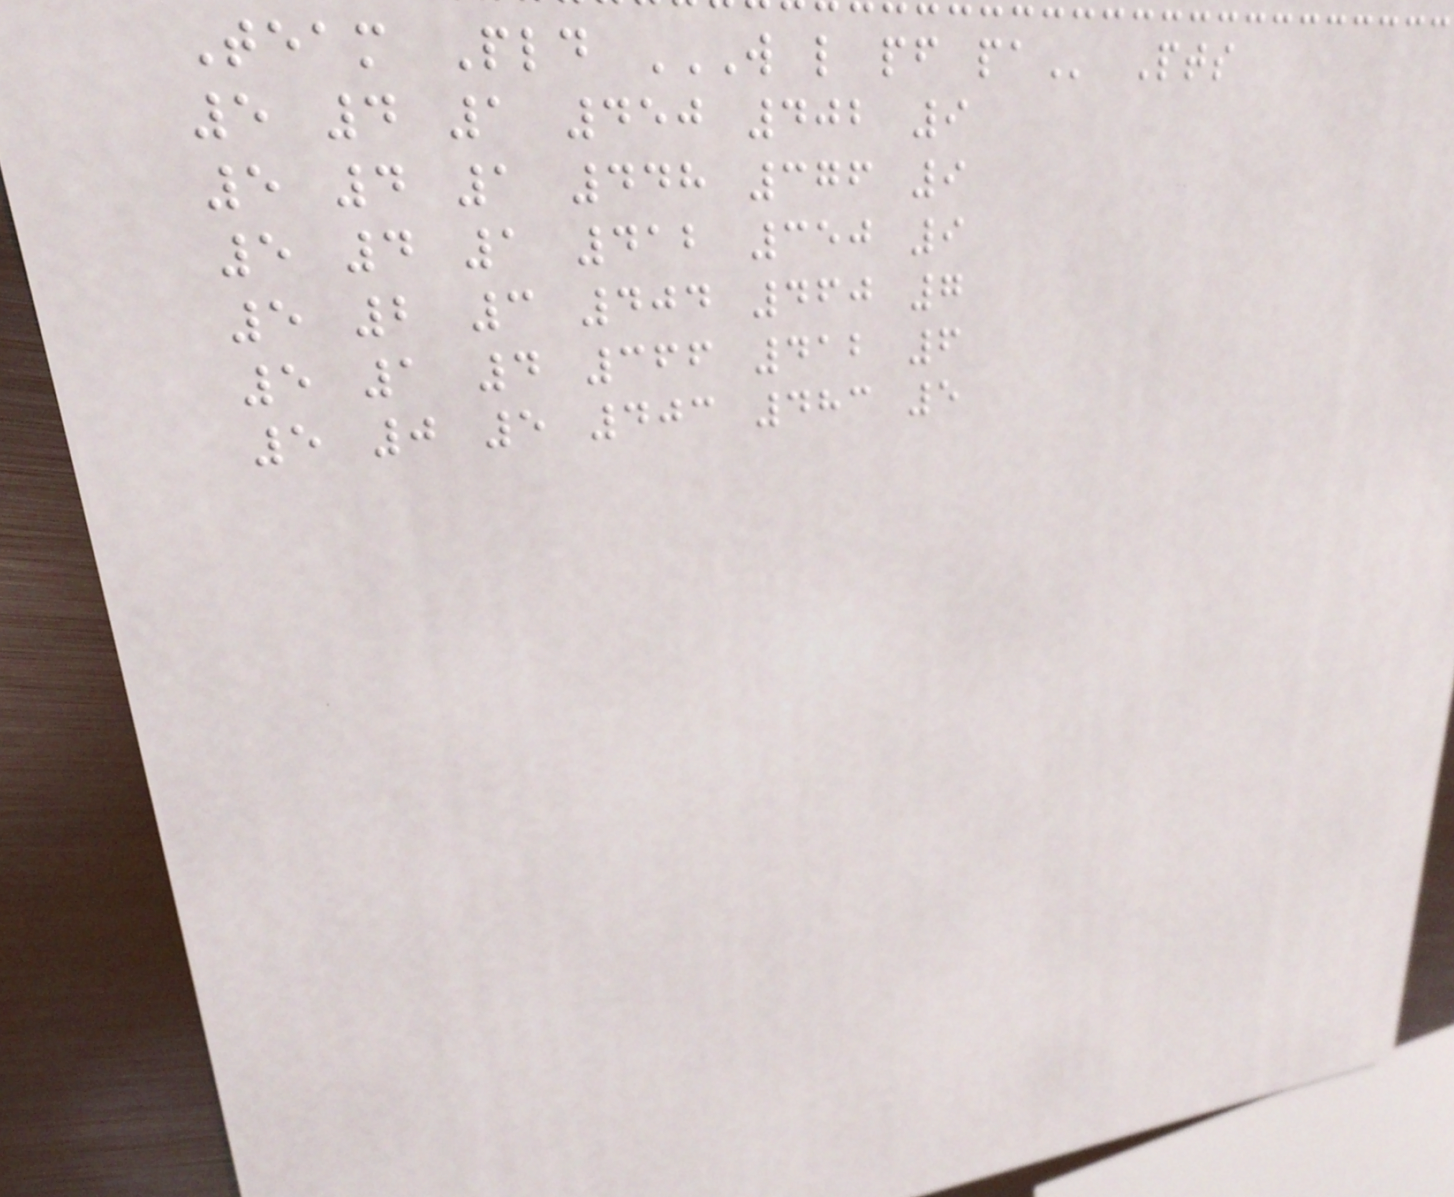Team Pld W L PF PA Pts
5 4 1 450 402 9
5 4 1 448 376 9
5 4 1 412 350 9
5 2 3 404 460 7
5 1 4 366 412 6
5 0 5 403 483 5
